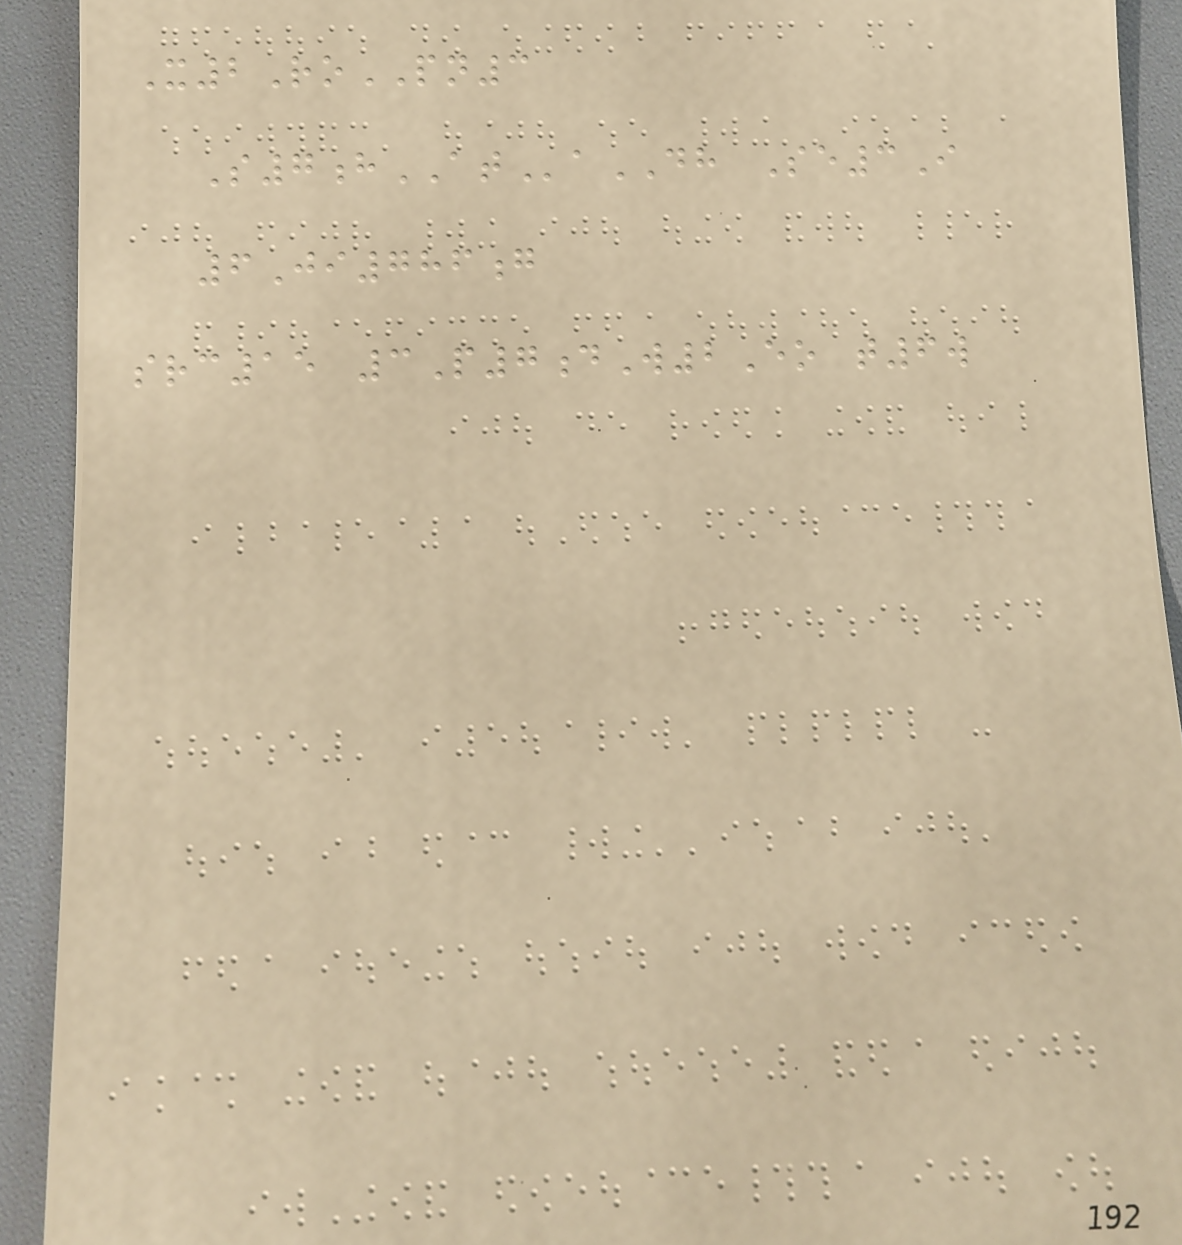X2RoPN3
S7hATaDH Se3I
6Ji786g
src15 3P7dW2Eo t6w
